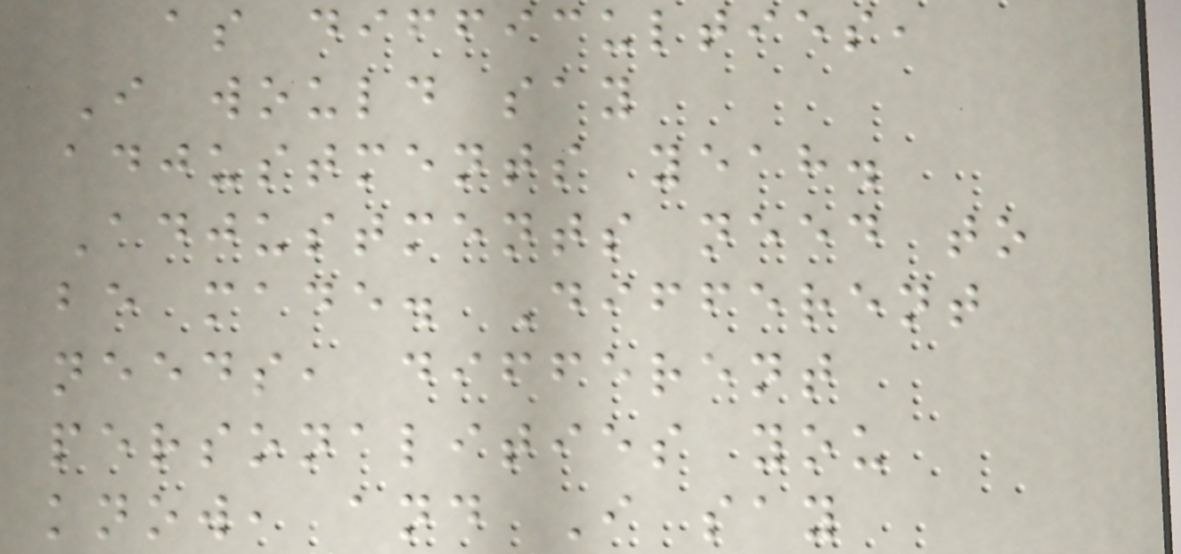as difficulties,
I would say
adjustments yeah.
Adjustments need to
be made. Different
needs, different
personalities you
know, and I say
